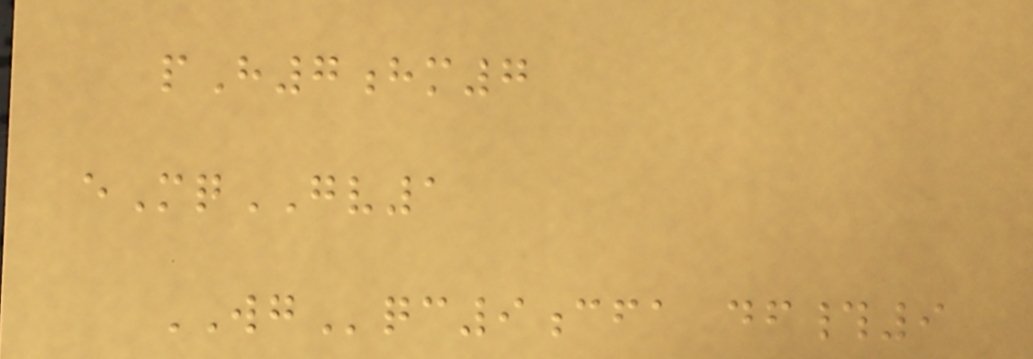pH7hm7
eMqGV1
WGqc9cfa df#9
